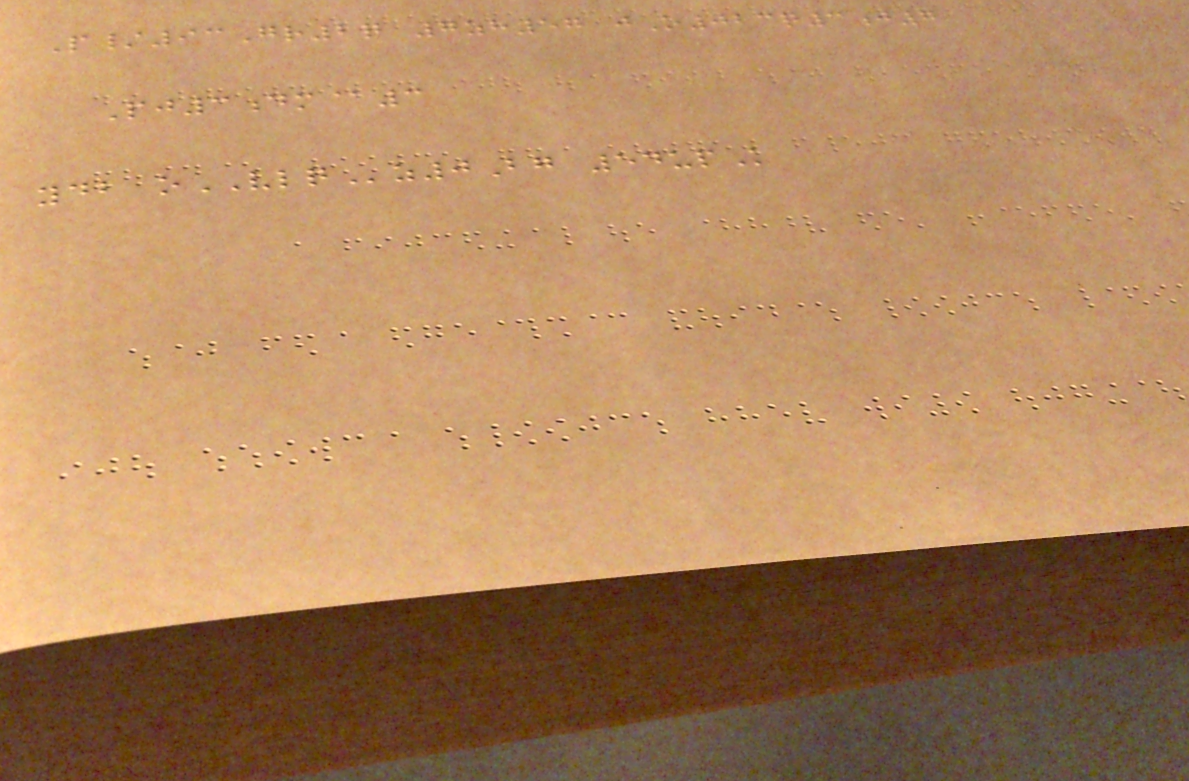P/93Gr2q 7zh57 jO023q3j7
Pj3dm@3
ydb oVLQz0Bg 54upK
